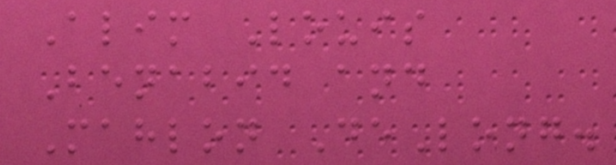Alim Louis
Benabid and
Mahlon DeLong.
